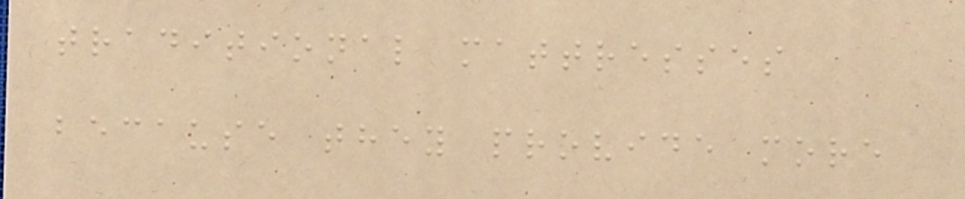traditional mattresses
because they provide more
